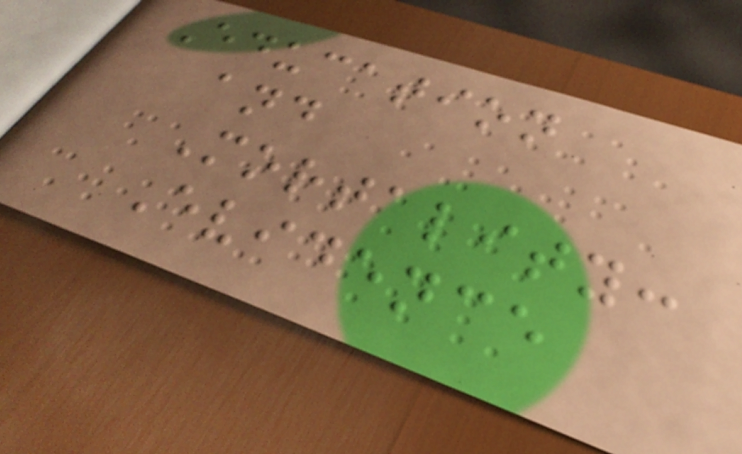Education
and
Mortality:
Evidence
